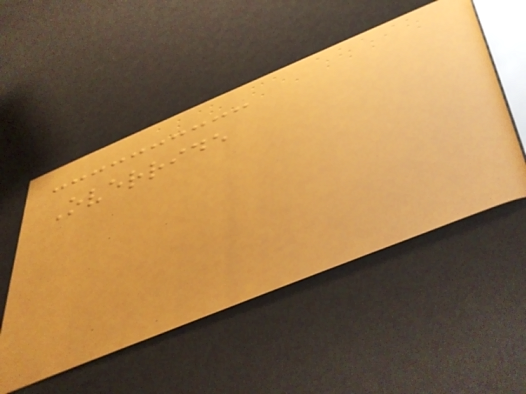Override
